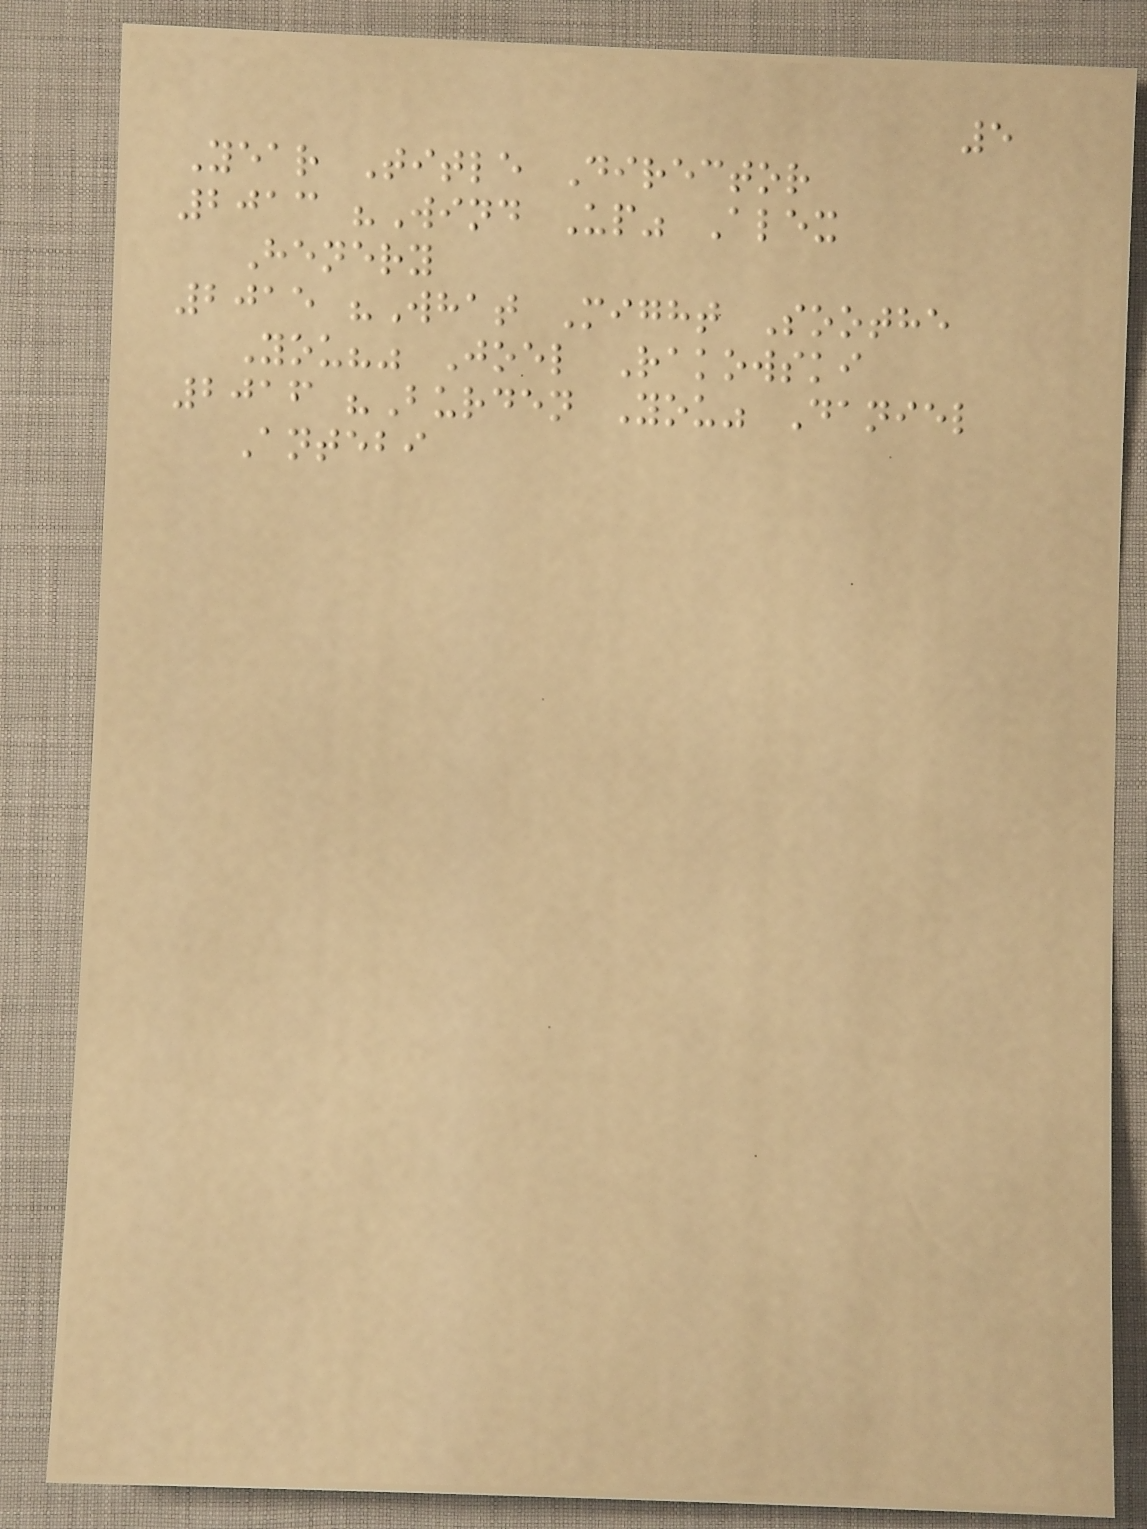5
Year Title Director
2013 "Wind Up" Alex
Henery
2015 "What Might Soothe
You?" Joel Rakowski
2016 "Burden You" Daniel
Antebi
